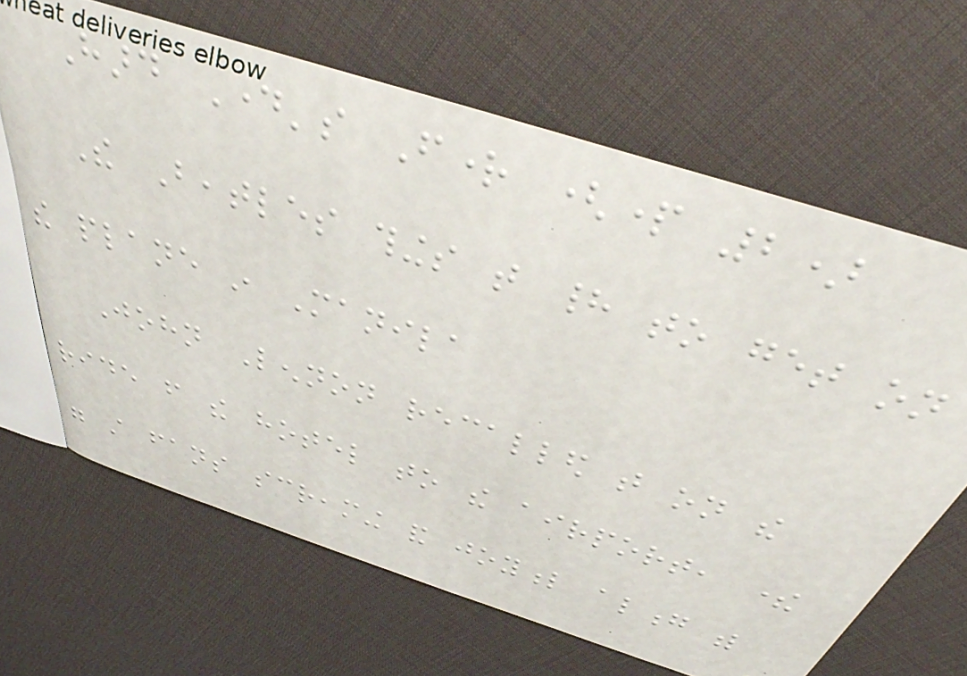Hard Day's Fright (part 2)
The Beatles things that had to get on
the plane in Manila
John Lennon recalled that on the
ride from the hotel to the airport, there
were still fans screaming and joyful along with
